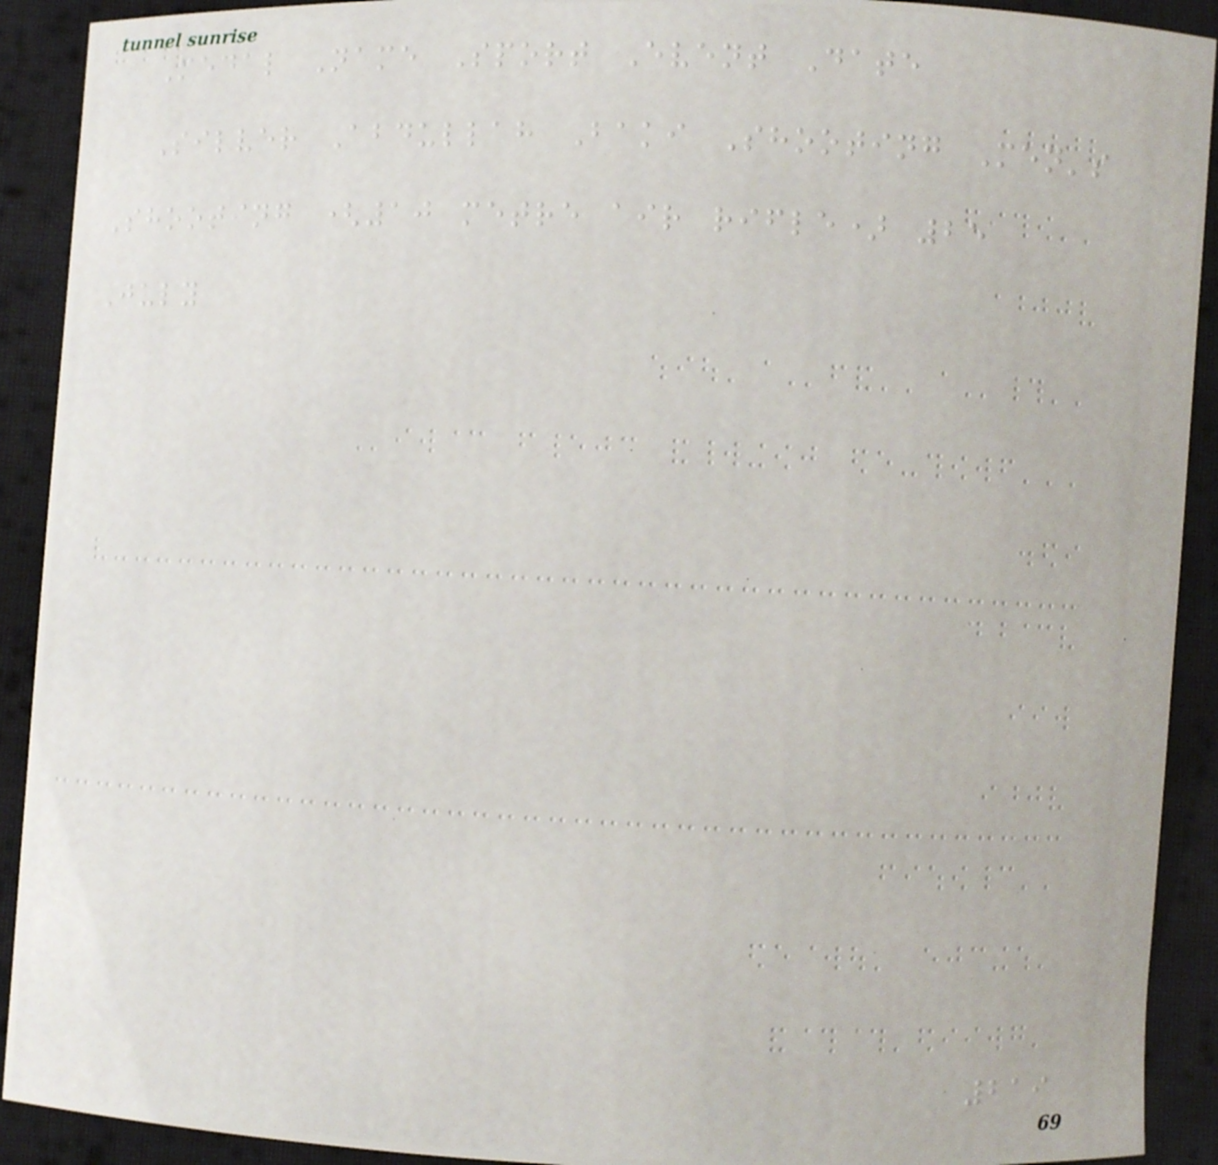Medal Name Sport Event Date
Silver Abdullah Baki Shooting Men's
Shooting (10 metre air rifle) 25
July
219
